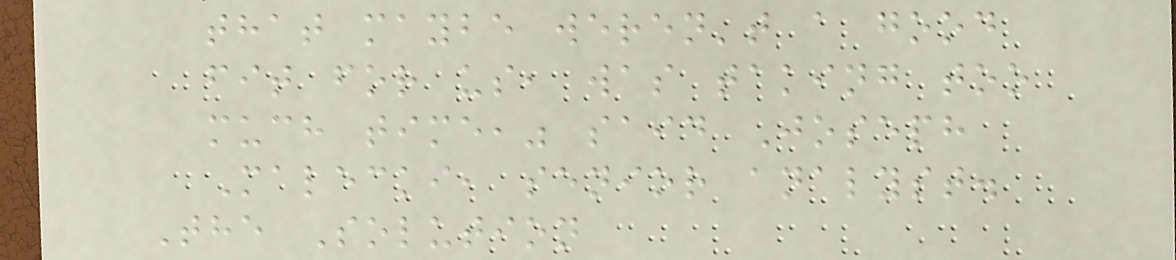that maybe weren't a good
fit for us, was taking too
much time," said Joseph
Malecki, senior analyst.
The Solution
